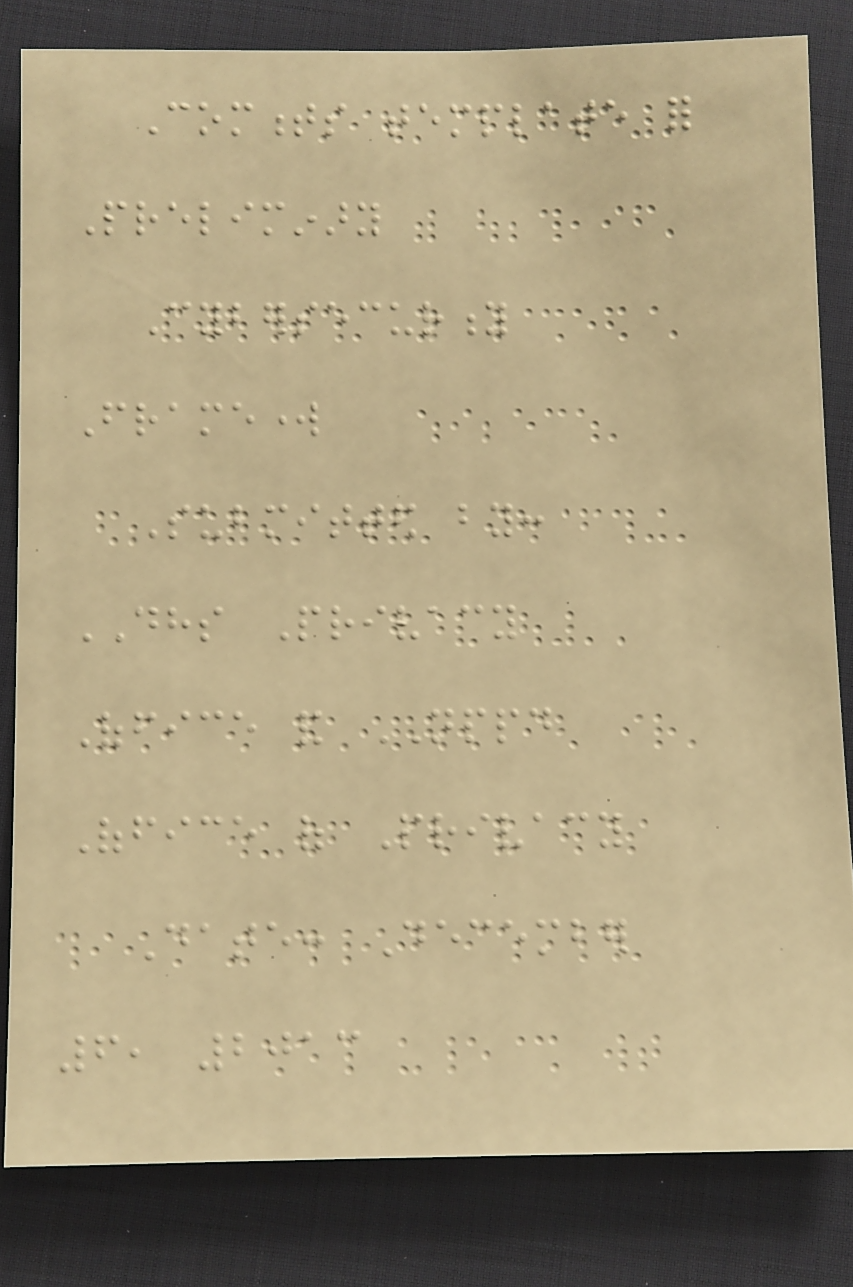Comments template for
Preliminary
Cybersecurity
Framework
Submitted by:
DHS Privacy
Office and NPPD
Office of Privacy
Date: December
6, 2013
